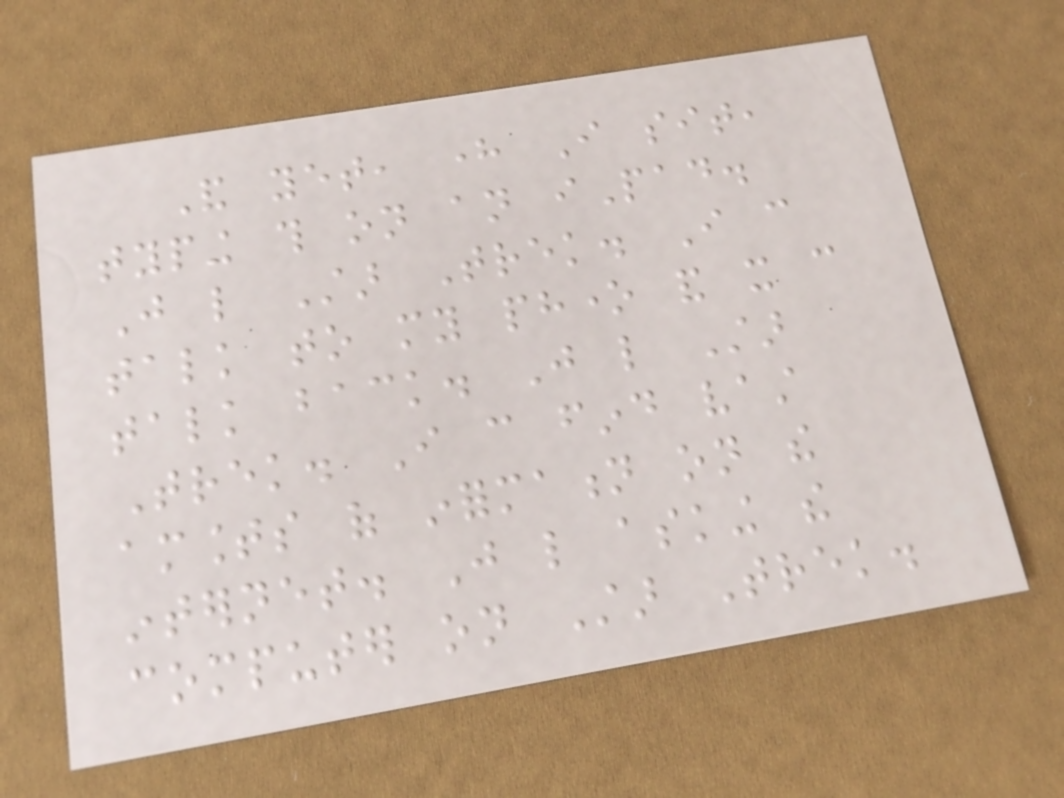And yet, here I sit,
typing this on an iPad.
Just like Star Trek. I can
talk to my phone and it can
talk back. Just like Star
Trek. I can find vast
amounts of information on the
internet. Just like asking the
computer on Star Trek.
